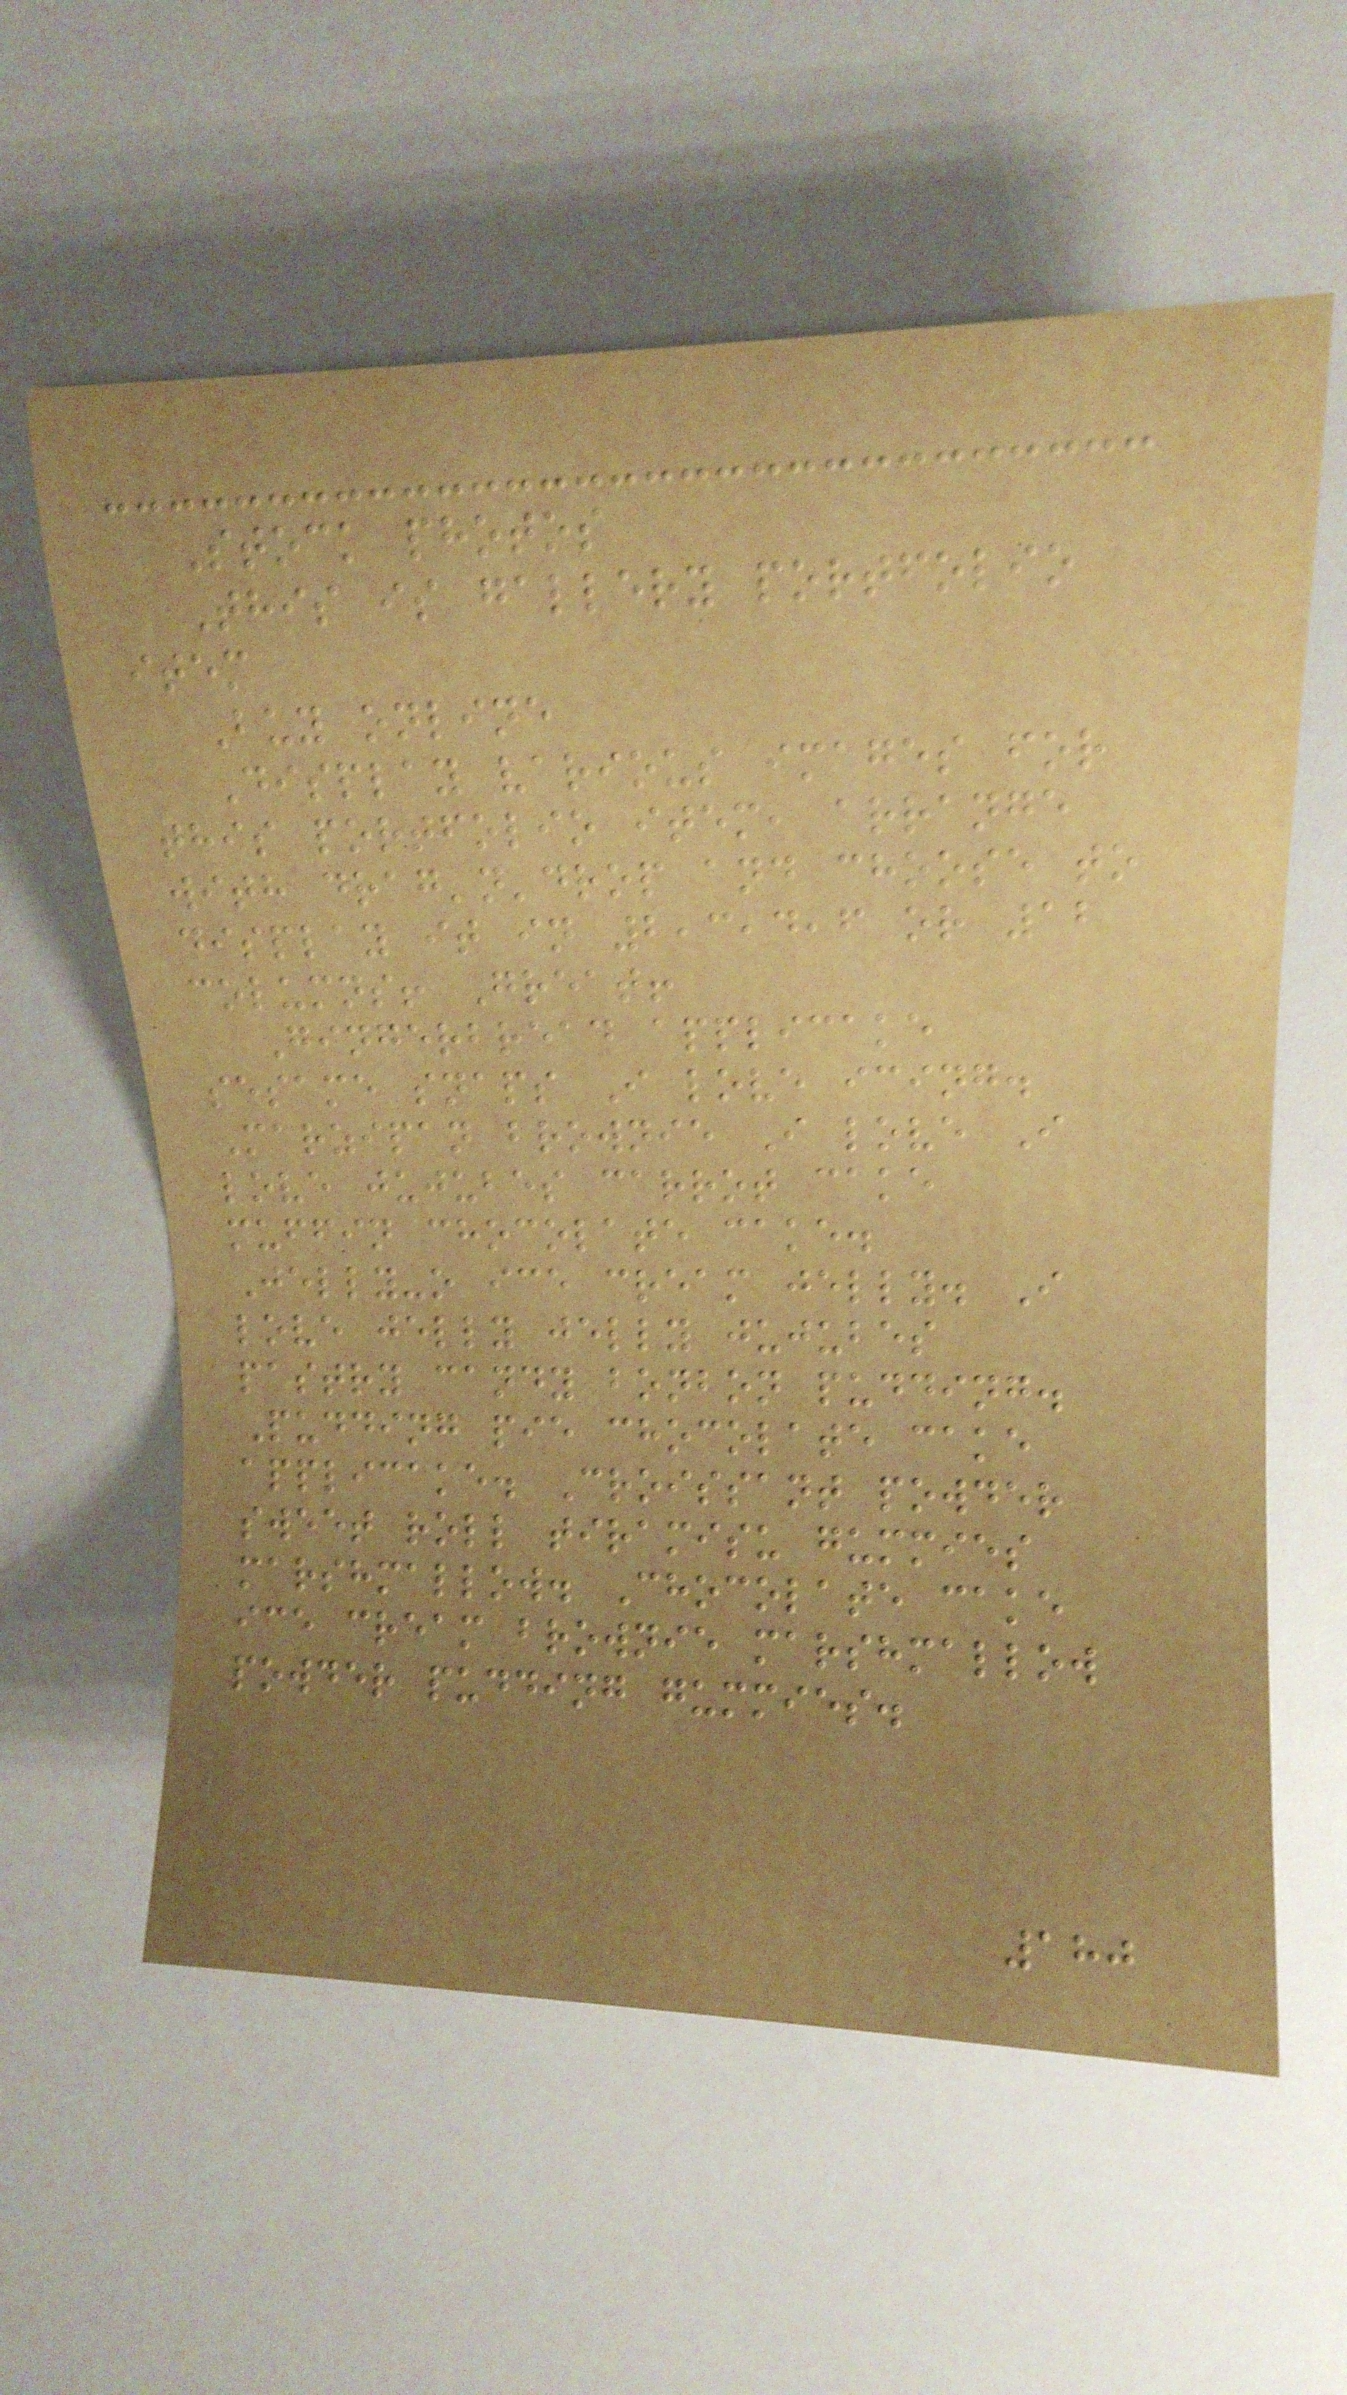Stock photos
This is gallery portfolio
item
Buy online
Display various images for
this portfolio item, arrange
with drag'n'drop and choose to
display it in 2,3,4,6 or 12
columns! Great!
Gingerbread applicake
sesame snaps I love icing.
Marzipan brownie I love I
love jujubes carrot cake
muffin chocolate cake.
Jelly-o ice cream jelly. I
love jelly jelly jujubes
pastry candy bonbon pudding.
Pudding pie chocolate cake
applicake. Croissant powder
sweet roll tiramisu gummies
marshmallow. Chocolate cake
ice cream brownie marshmallow
powder pudding gummies.
180
